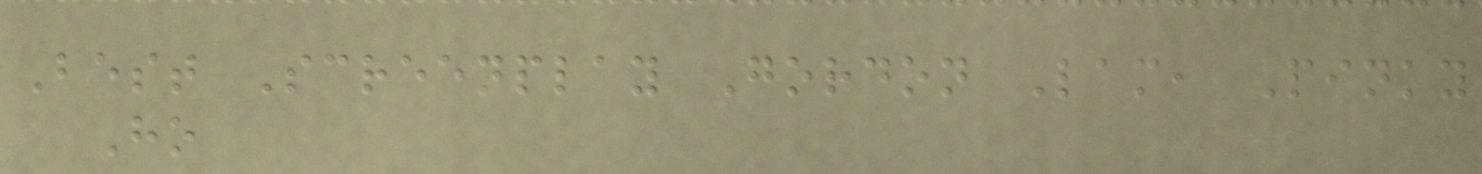Best Screenplay Gordon Lam, Pinky
Ho
